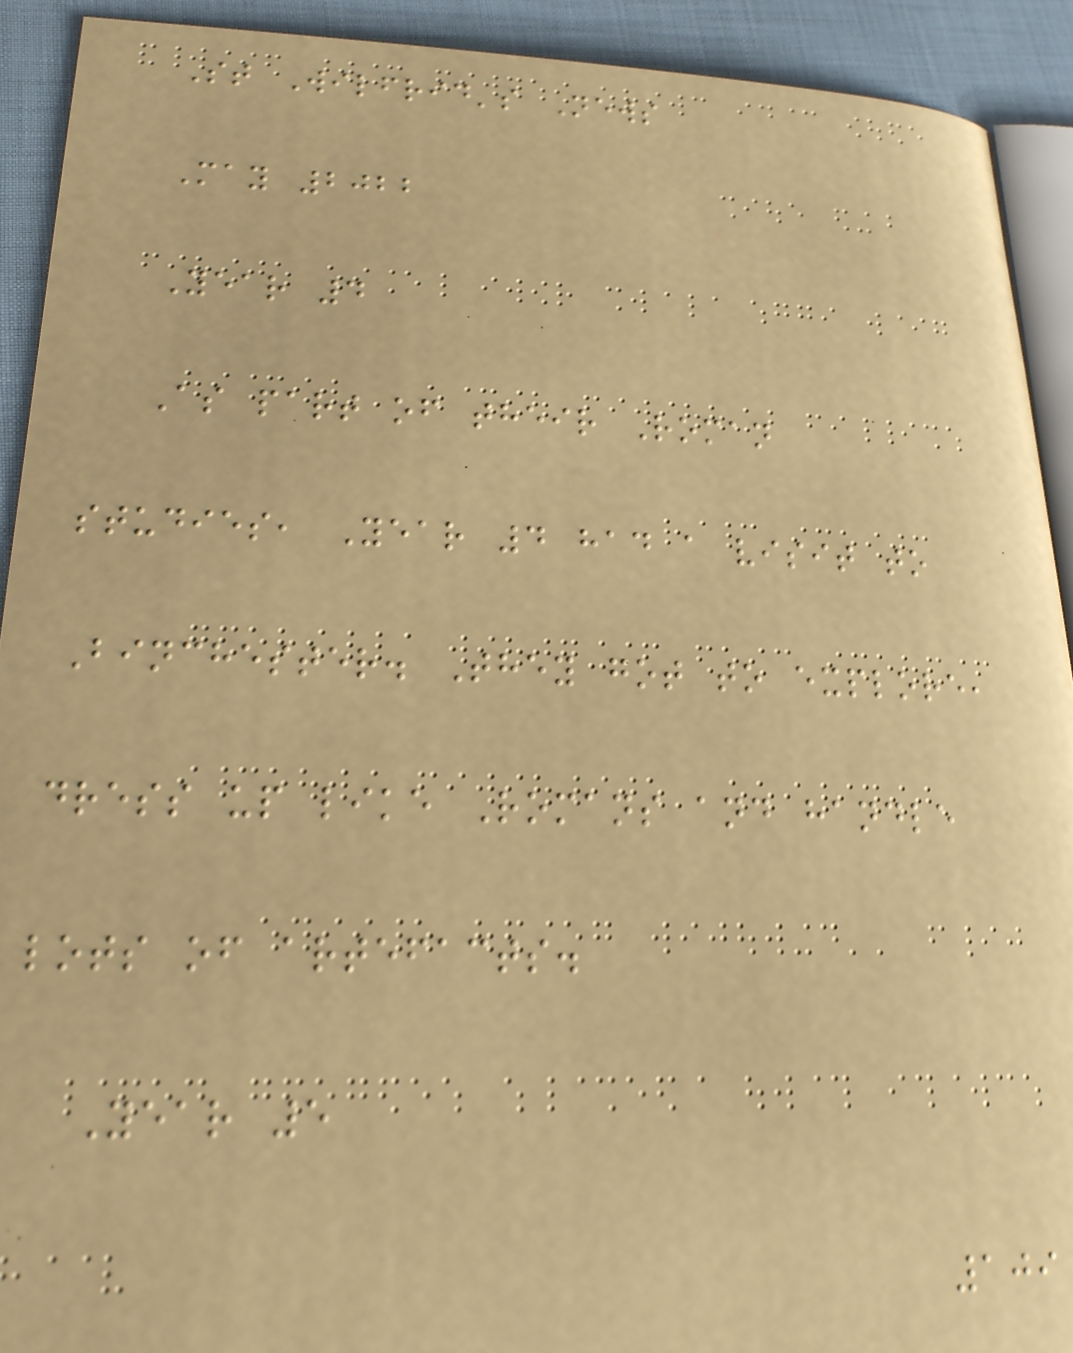St Wilfrid's News
May 2022
Year 4
As part of their Roman
studies, Year 4 had a visit to
Binchester. They got to explore,
dress up like Romans and handle
lots of artefacts.
Year 5
109
